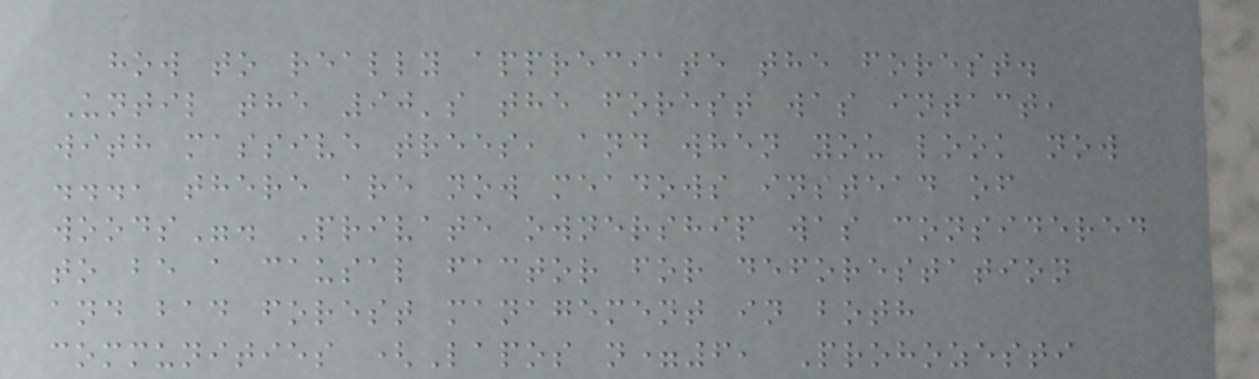how to really appreciate the forest.
Until the 90's the forest was intact,
with massive trees, and when you look now
..., there are now meadows instead of
woods". Private ownership was considered
to be a causal factor for deforestation
and bad forest management in both
communities (Lapos n=6, Prohozesti
